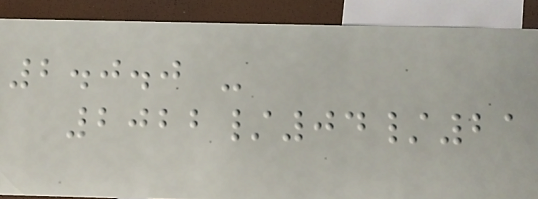2.0.0 -
2022/04/21
